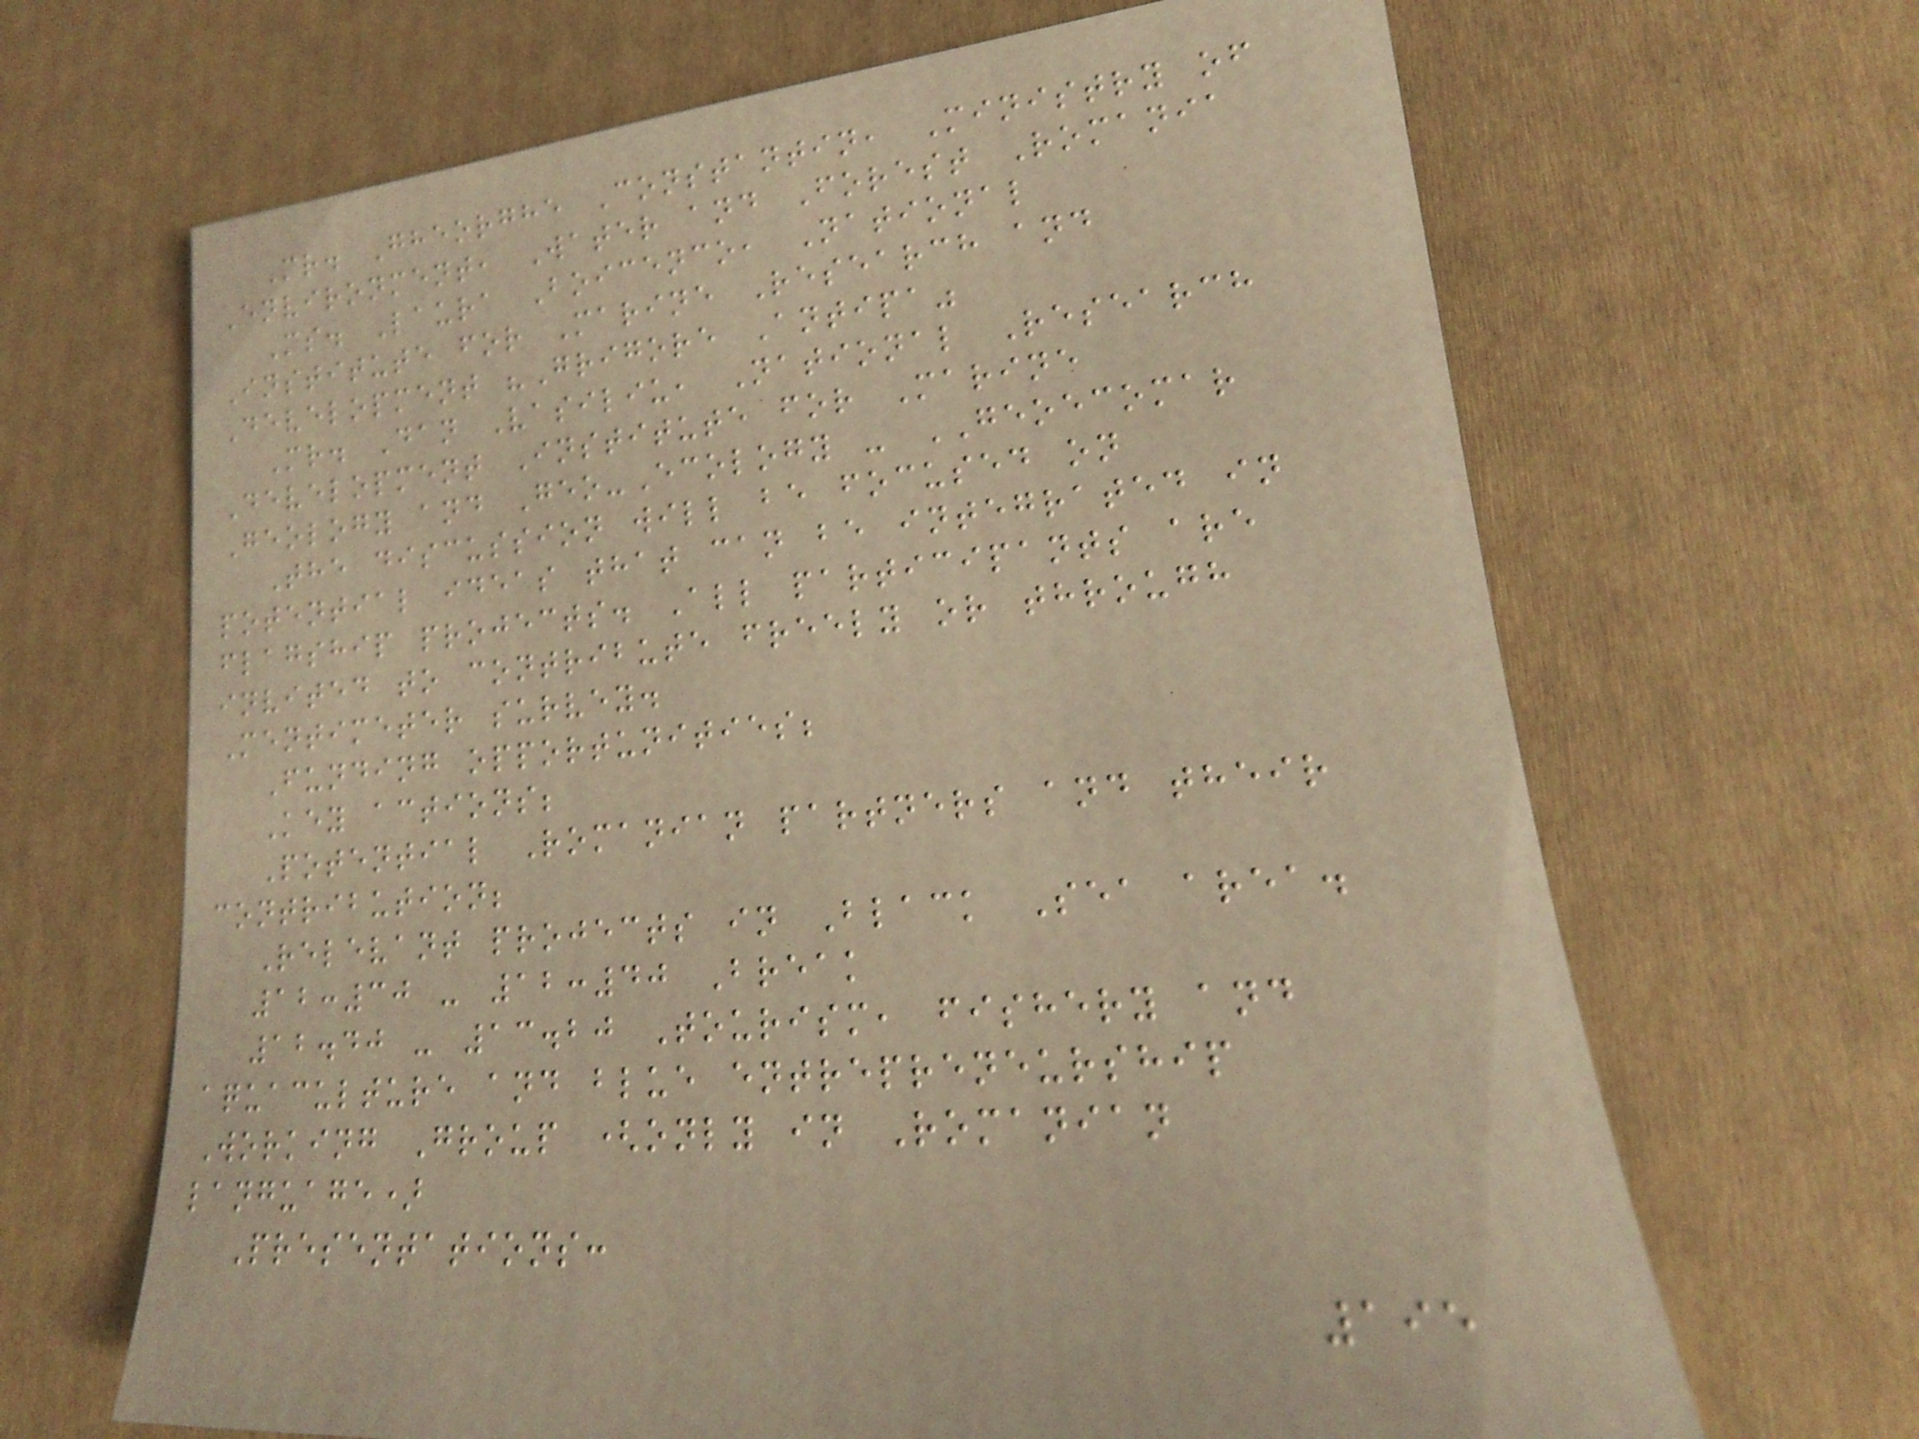Mr. Gheorghe Constantin, Ministry of
Environment, Water and Forest Romania
Ms. Laura Boicenco, National
Institute for Marine Research and
Development "Grigore Antipa"
Mr. Dan Vasiliu, National Research
Development Institute for Marine
Geology and Geo-Ecology - GEOECOMAR
The discussion will be focused on
potential ideas that can be integrated in
flagship projects. All participants are
invited to contribute freely or through
Mentimeter survey.
Funding opportunities;
Key actions;
Potential Romanian partners and their
contribution;
Relevant projects in Black Sea area.
12:30 - 12:40 Break
12.40 - 13.20 Tourism, fishery and
aquaculture and blue entrepreneurship
Working Group (only in Romanian
language)
Presentations:
195
